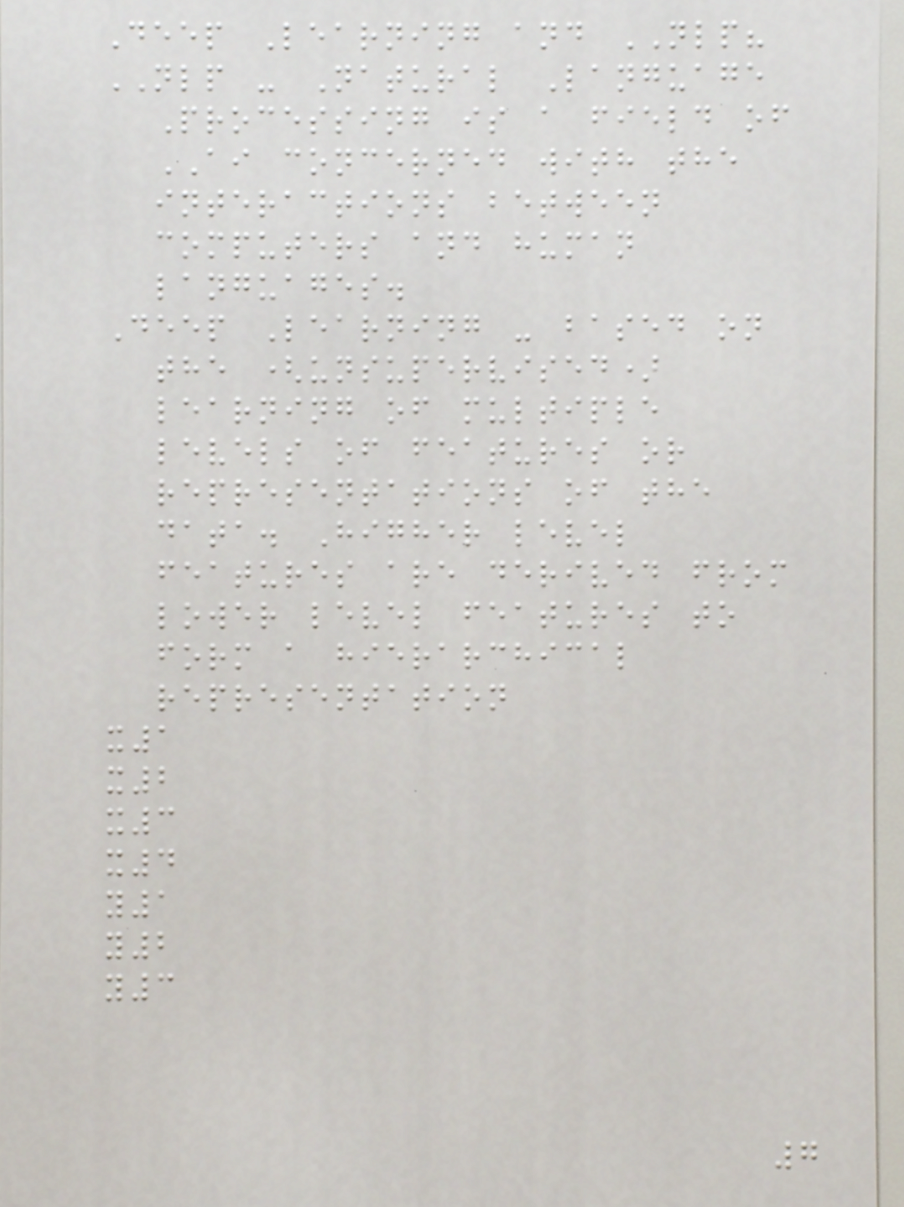Deep Learning and NLP?
NLP - Natural Language
Processing is a field of
AI concerned with the
interactions between
computers and human
languages.
Deep Learning - based on
the (unsupervised)
learning of multiple
levels of features or
representations of the
data. Higher level
features are derived from
lower level features to
form a hierarchical
representation
x1
x2
x3
x4
y1
y2
y3
7
